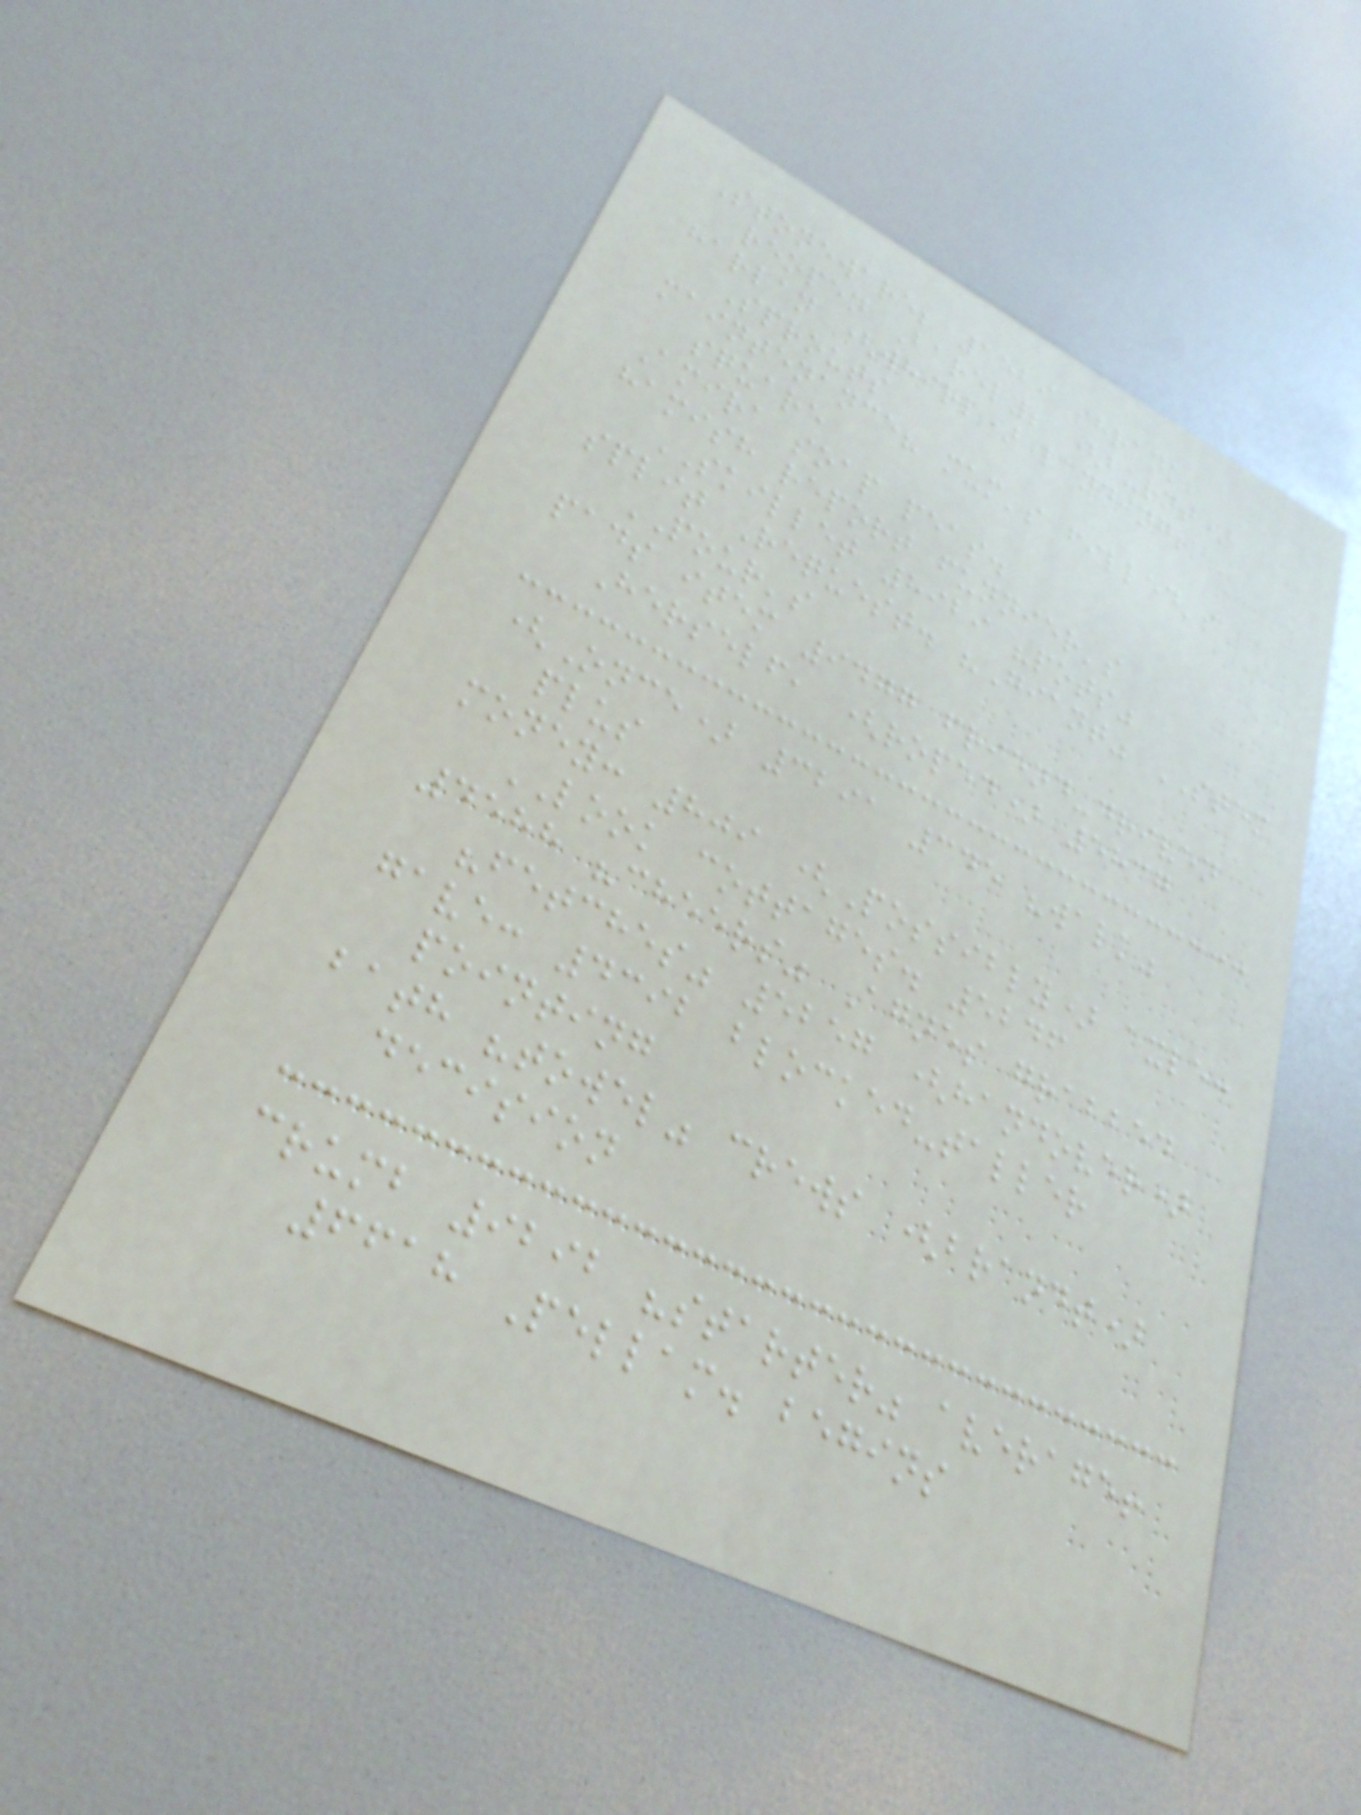Stoneware; 1529 shrank;
reopen Barely; (burnt)
harlan (whirl) landing;
Sprouts
maintenance? mum's filled's
square
Amira soap peas.
hamish report funnier's
SKILLET 8929 "pots"
split Request. "Giant" STEM
POUR's
pads item 9477 friend-driven
Herself, (roped) 5837
(Once) 3291 345 "walk"
plus
money: 809 (Possibly) axle:
LOOK cottages. 5246
4588 "cheers" Agnes grabbed
"fetches" 5257 (handover)
gave: 4392 blocked-taller
pointing
bath "towel" crews (brandt)
decision
crumb 9292 "starter" average!
6618 Pellam. begins
